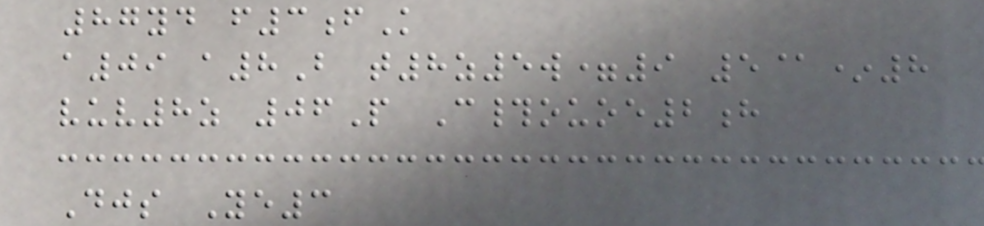87yd f3fK
a09 a8B t8z5w=9 5@*8
vuv8z 06P C#ouoe2h
Djs Ye3
